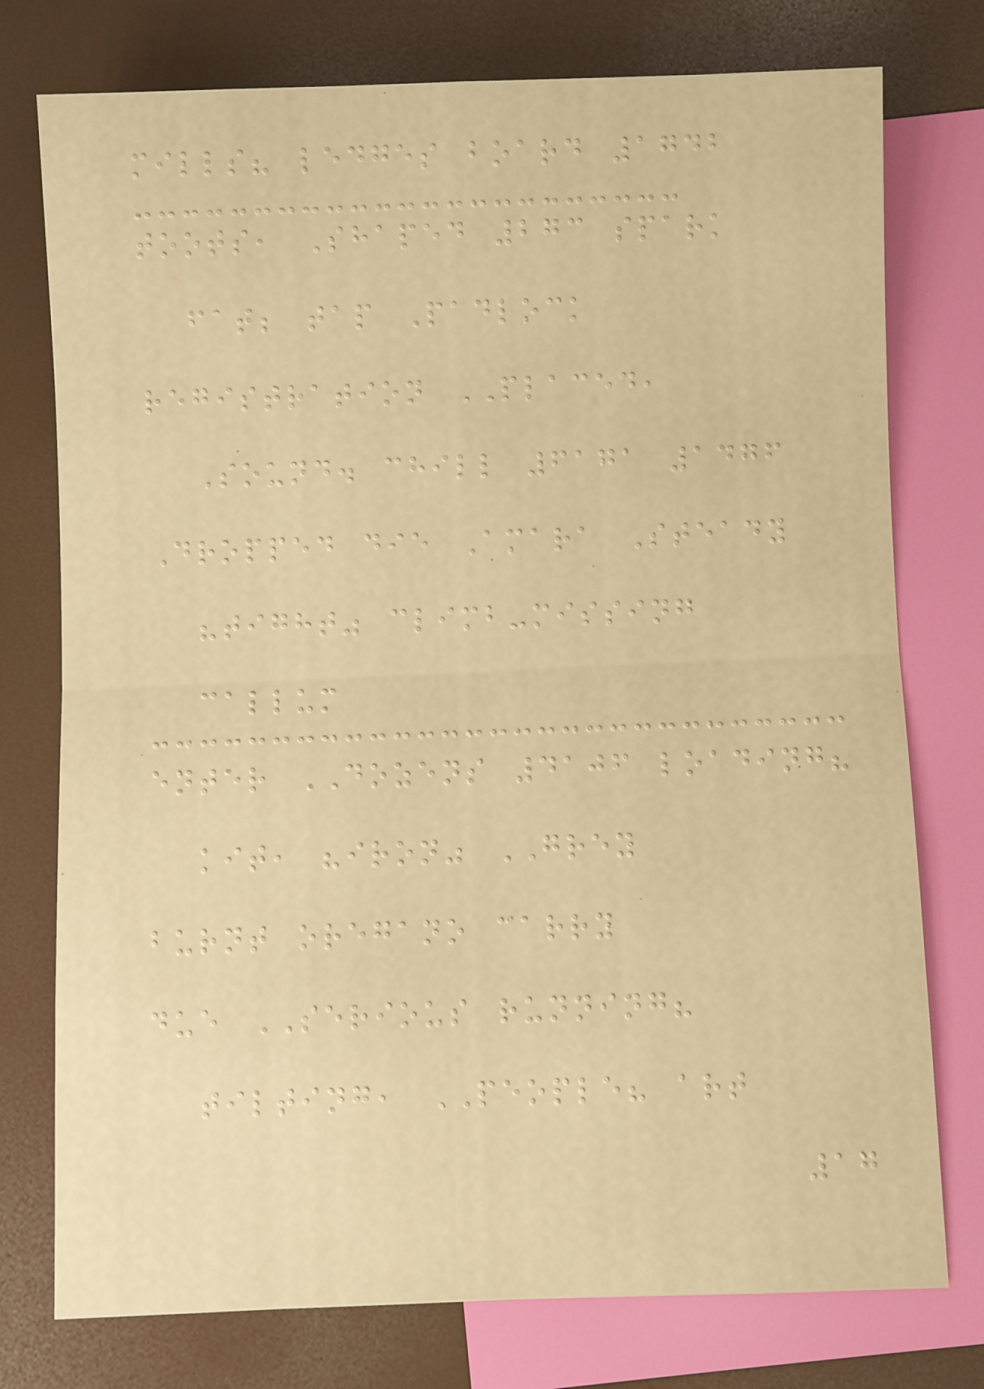mills? ledges board 1742
toots, Shaped 273 spark
fat; tap Padlock
registration PLACED,
Sound. chill 6171 1476
Dropped die Amara Steady
"tight" climb-missing
callum
enter DOZENS 4106 loading?
kit, "iron" GREY
burnt oregano carry
due SERIOUS running?
tilting, PEOPLE? art
17
